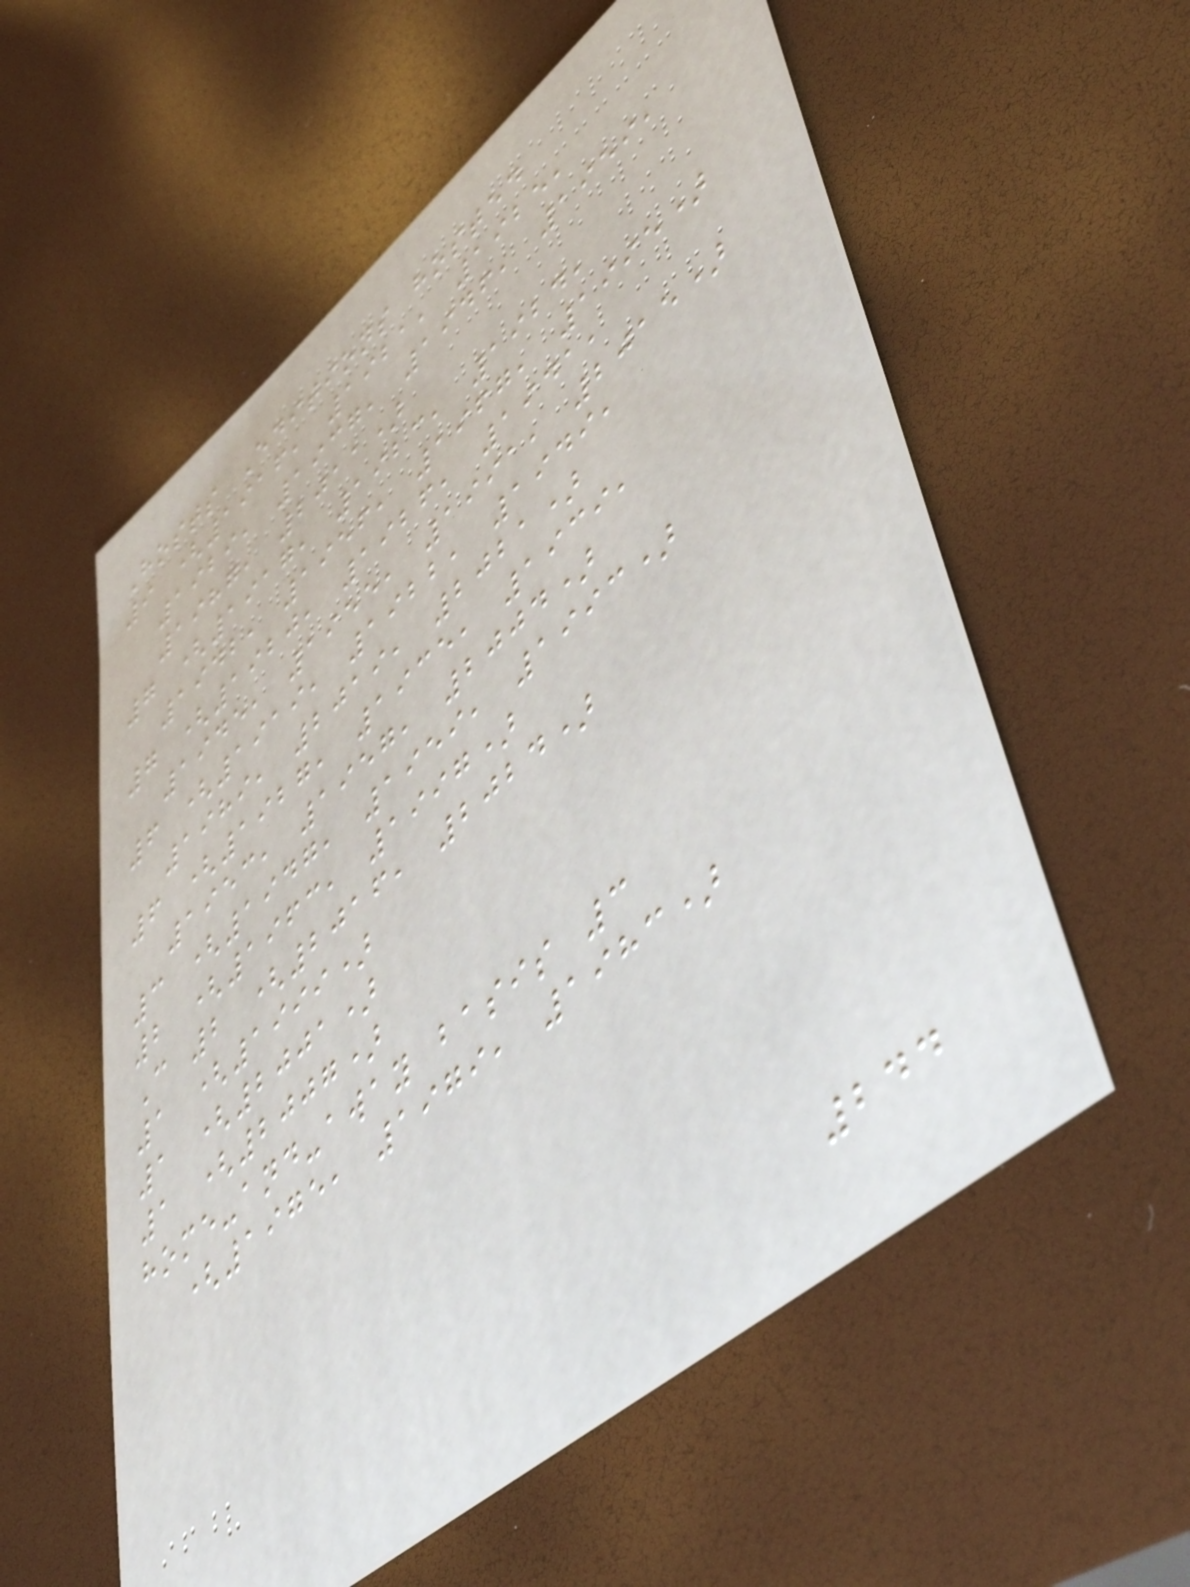Hosts Editions hosted
9 (1916, 1921, 1925,
1929, 1937, 1946, 1959,
1987, 2011)
7 (1917, 1923, 1924,
1942, 1956, 1967, 1995)
7 (1920, 1926, 1941,
1945, 1955, 1991, 2015)
6 (1919, 1922, 1949,
1989, 2019, 2021)
6 (1927, 1935, 1939,
1953, 1957, 2004)
3 (1947, 1959, 1993)
2 (1963, 1997)
C 2 (2016, 2024)
1 (1999)
1 (2001)
1 (2007)
home-and-away basis 3
(1975, 1979, 1983)
244
